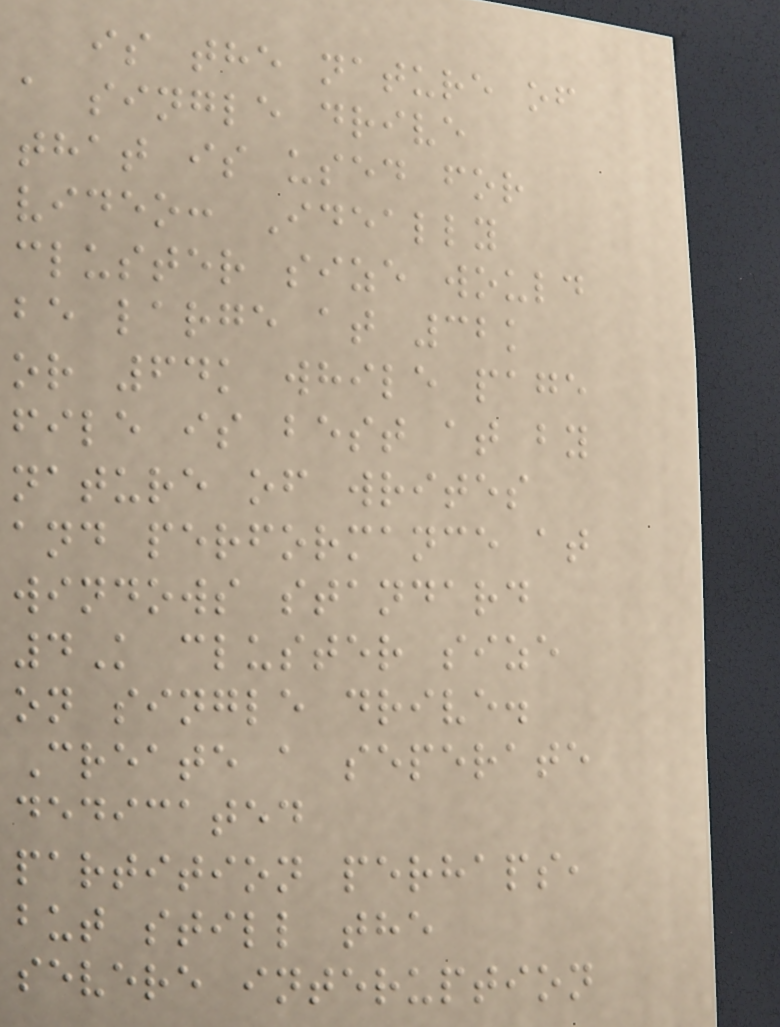is the nature of
a single drive
that is used for
video: Ideally
cluster size would
be large at 32k
or 64k while page
file is best at by
nature of writes
and performance at
windows standard
4K cluster size
on single drive.
Create a seperate
dedicated
partition perhaps,
but still the
severe interuption
